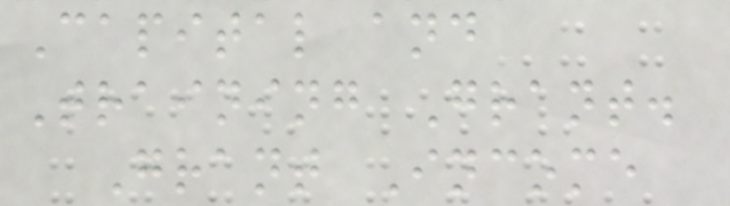Capital and
Training Grant.
Grant Income
